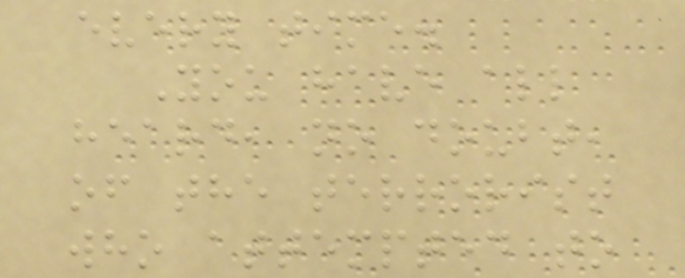every time.
You have all
heard, no doubt,
of the terrorist
who attempted to
